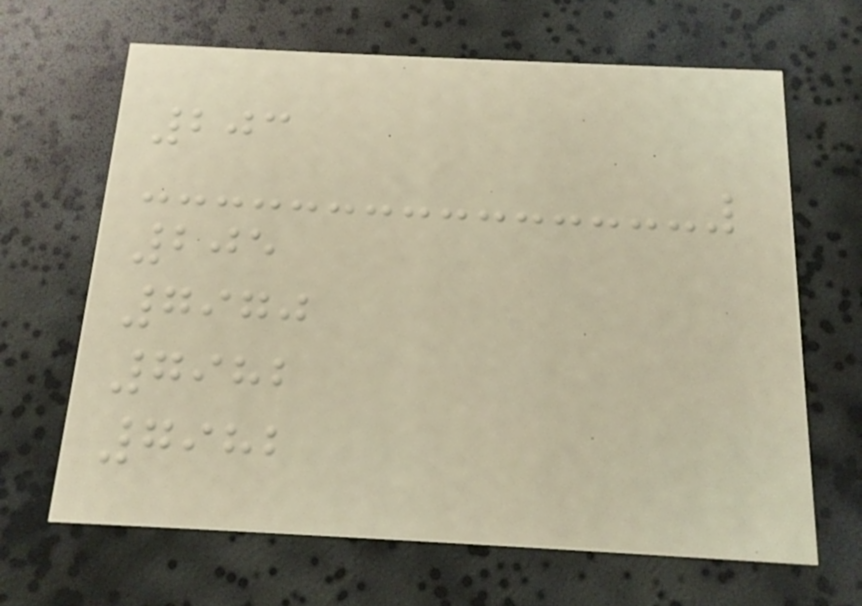203
205
7970
7982
7982
